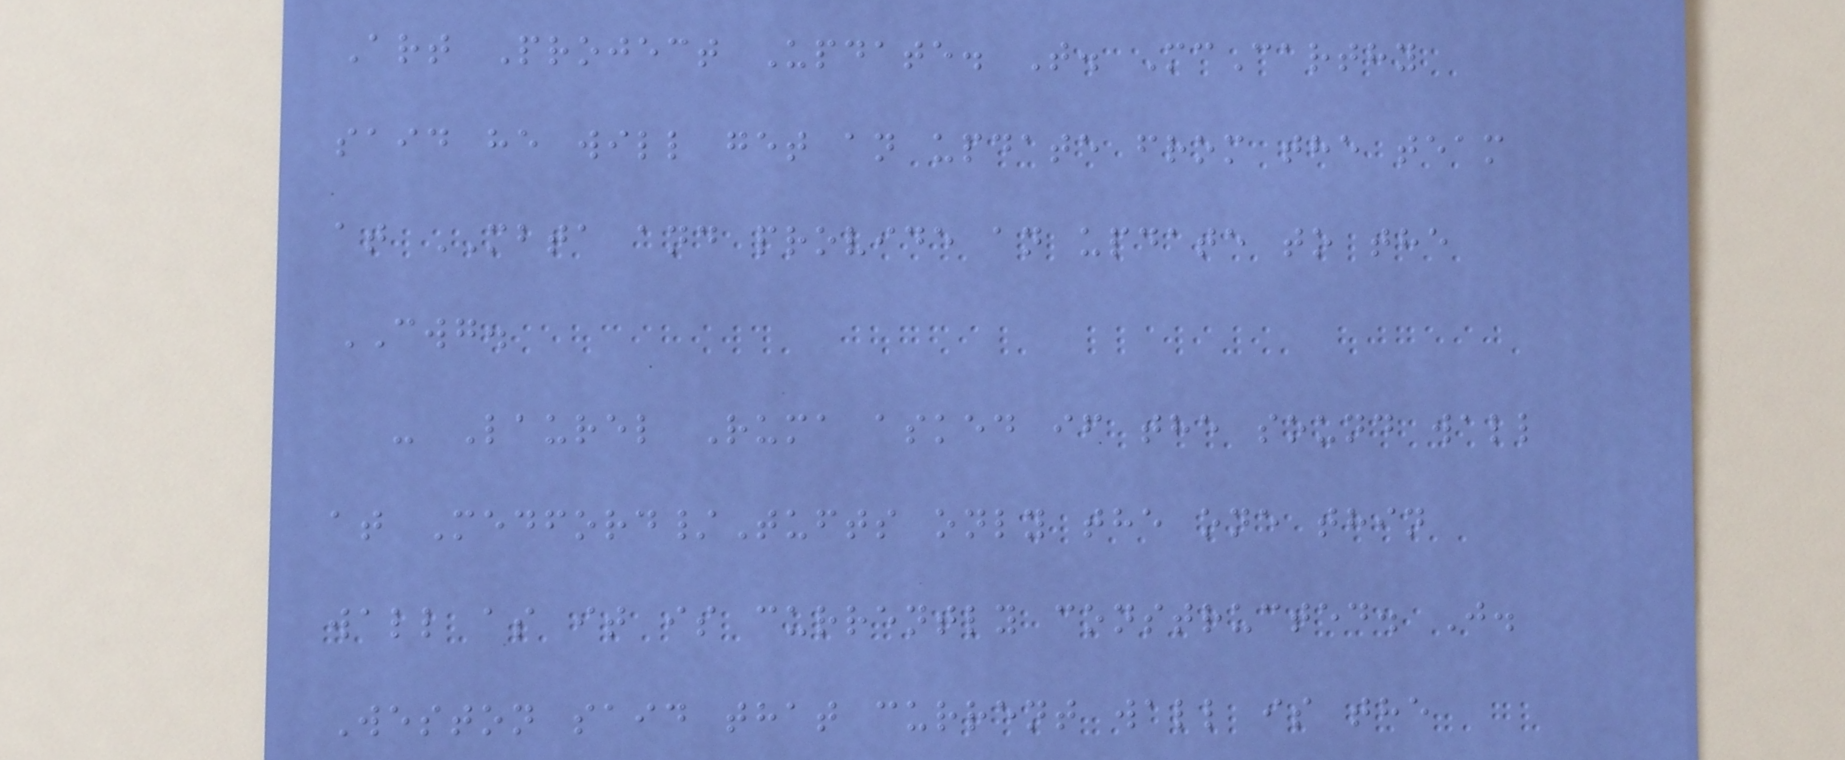Art Project Update. T. McCarthy
said he will get an update from the team
at MBTA and provide an update to the
CWG.
- Laurel Ruma asked if the sound wall
at Medford/Tufts only the one thin
wall as it is currently constructed. J.
Weston said that current wall is the
